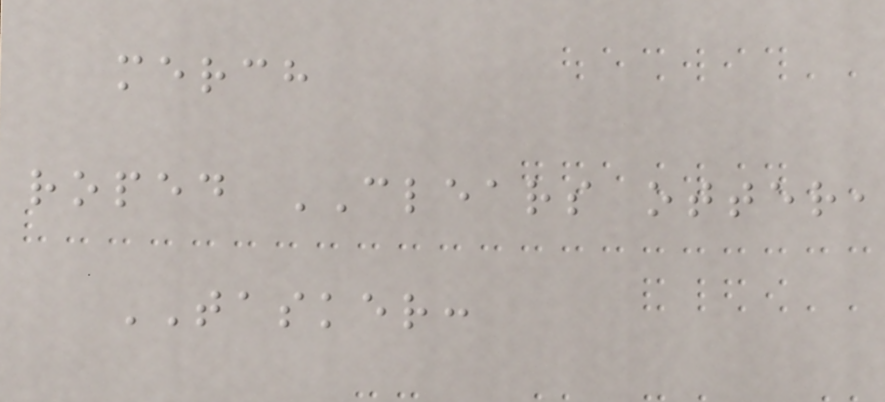merch
roped CLEARS otter,
TASKER:
